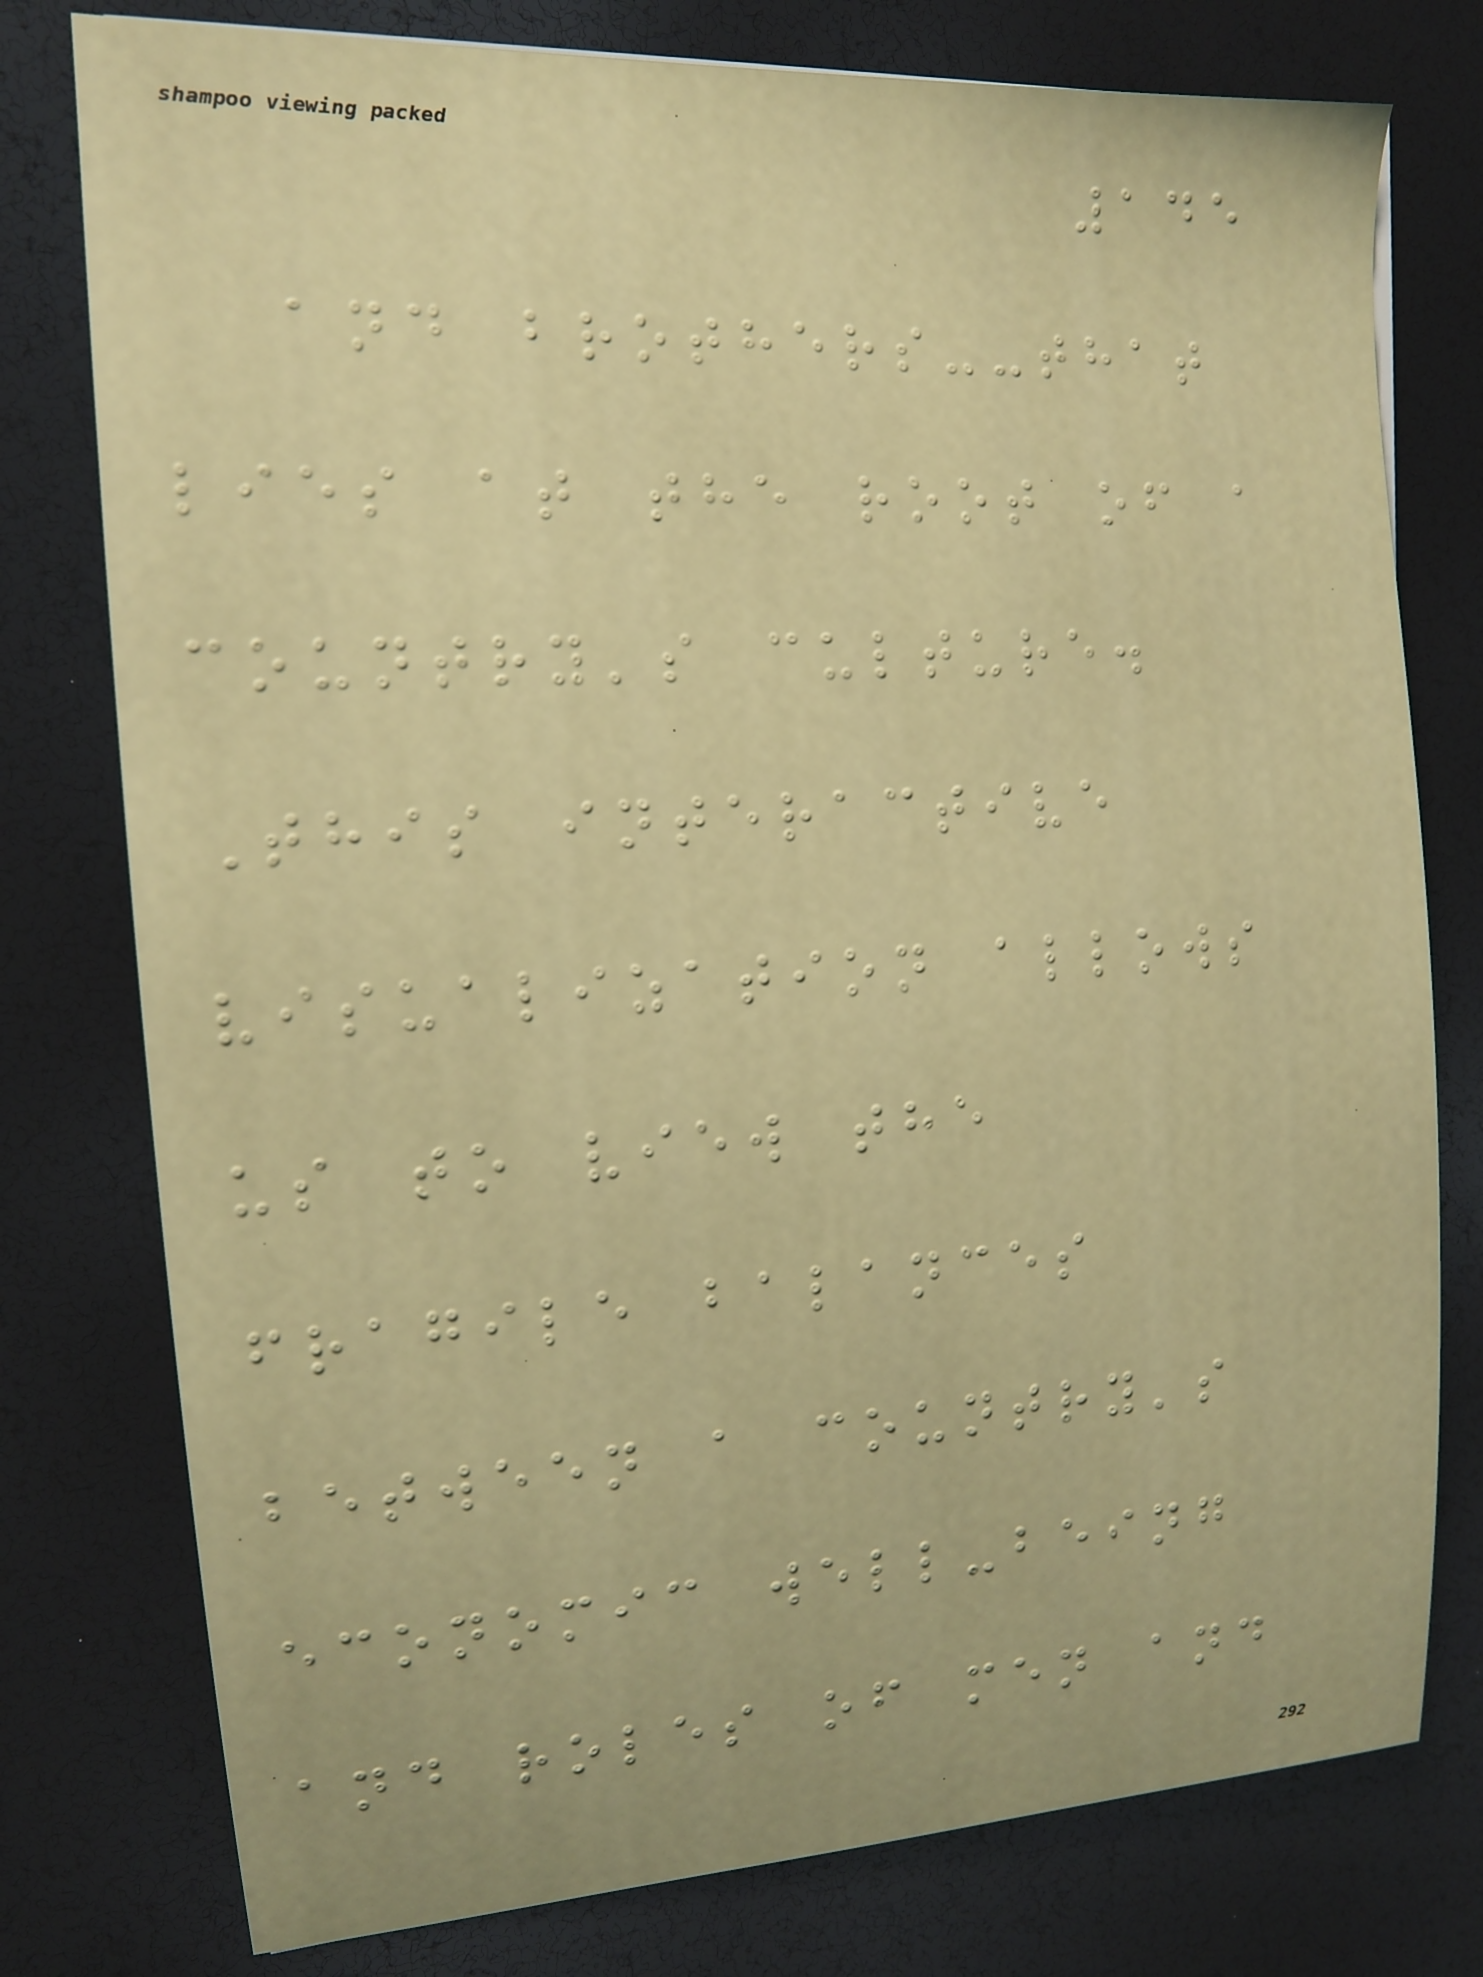145
and brothers--that
lies at the root of a
country's culture.
This interactive
visualization allows
us to view the
fragile balances
between a country's
economic well-being
and roles of men and
